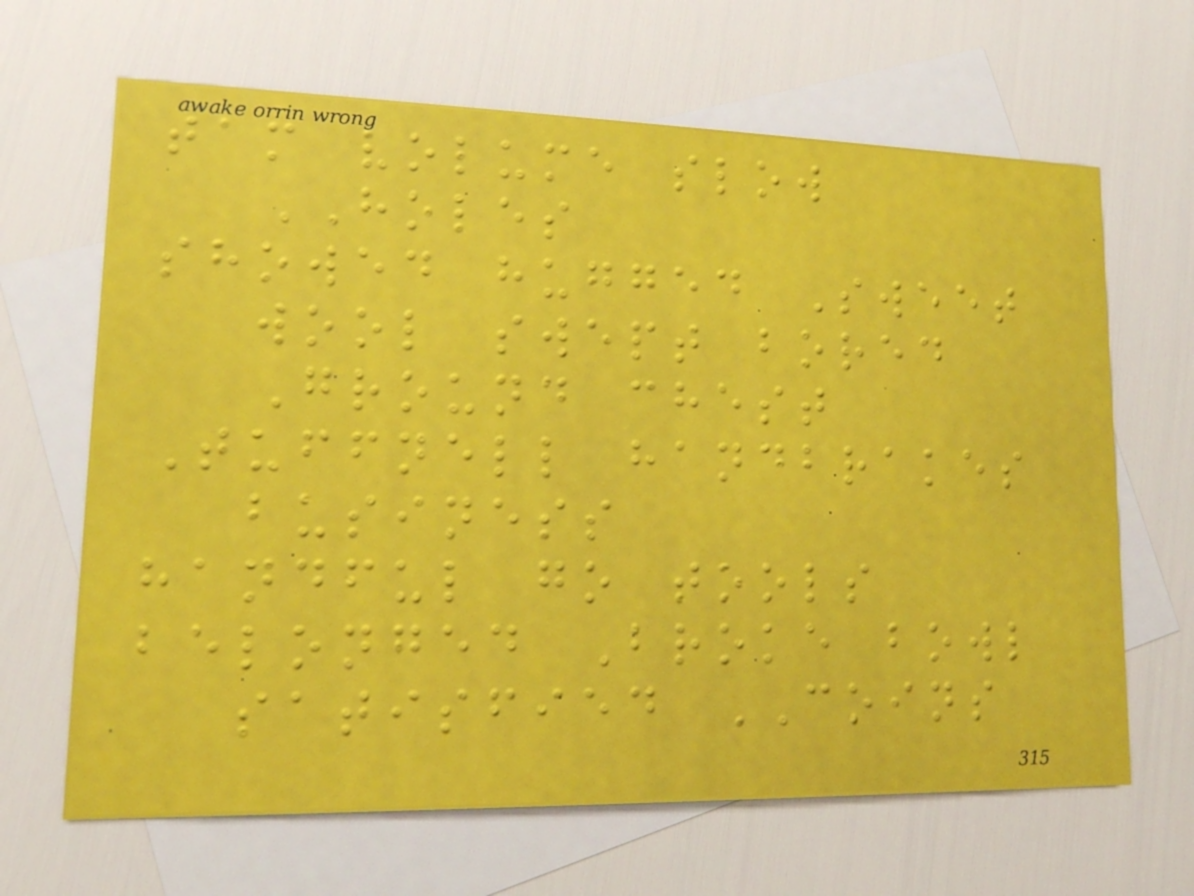tam volume slow
HOLES
showed hugged Sweet
wool swept bored
Ground chest
Tuffnell handbrakes
business
handful go tools
belonged Broke bowl
satisfied COINS
